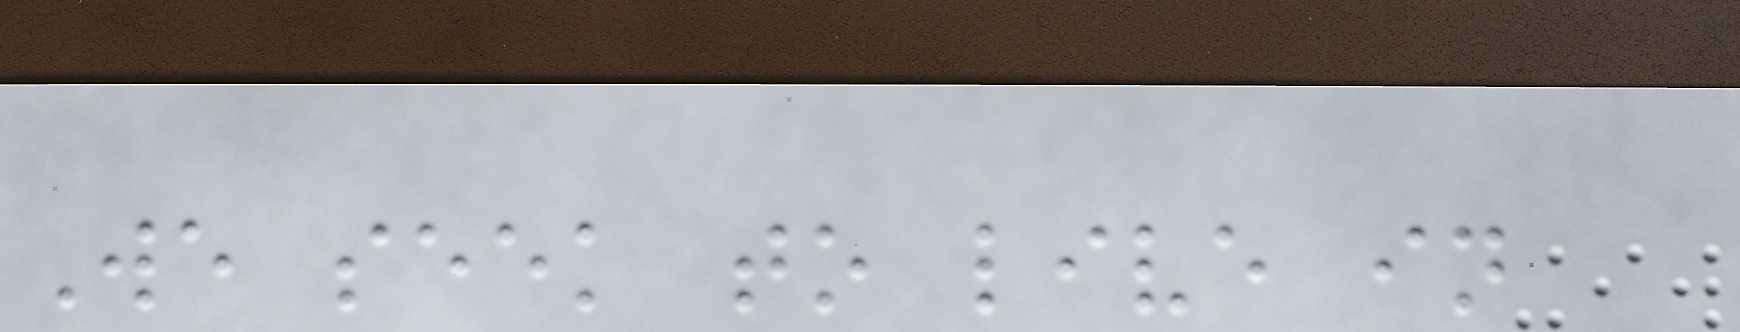We seek to live in
